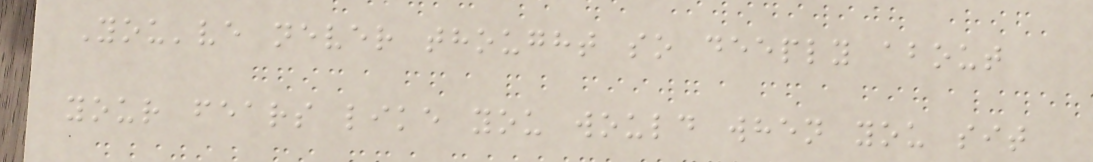You've never thought so deeply about
your fears like you would when you sit
